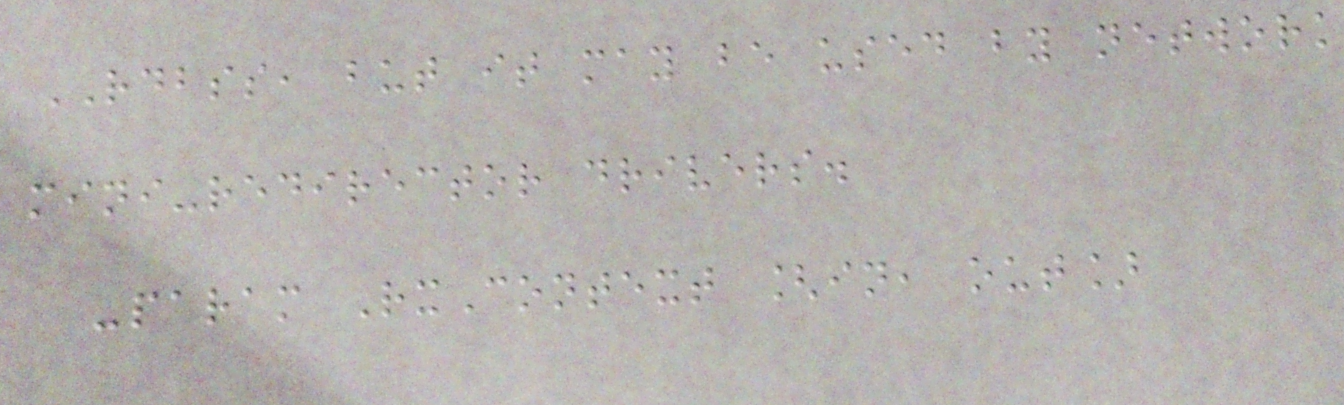RDBSS, but it may be used by network
mini-redirector drivers.
-param RxContext [in, out]
